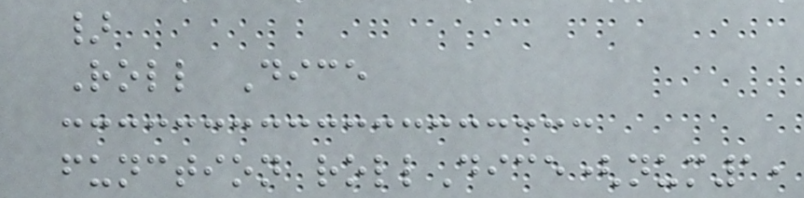}
Roll Dice
function rollDice(num1,
